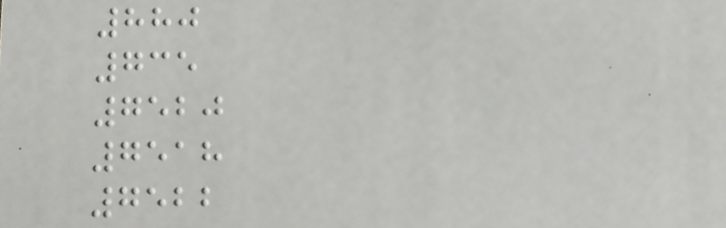880
735
7520
7518
7522
